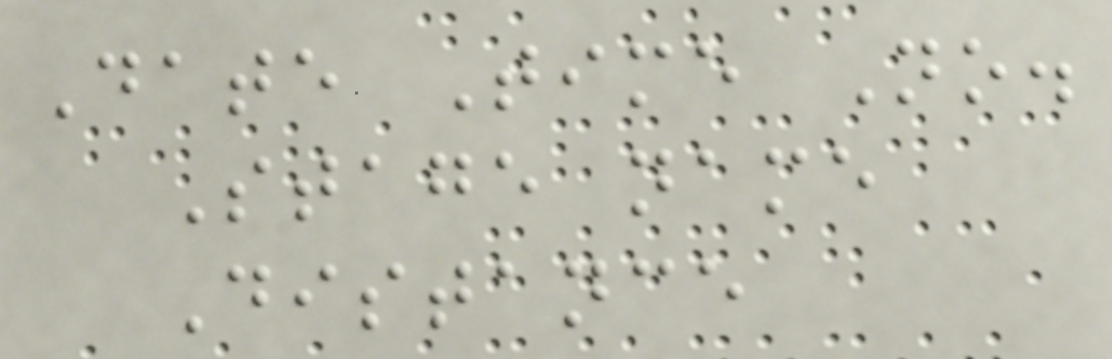Date Time No.
Stage name
Distance
